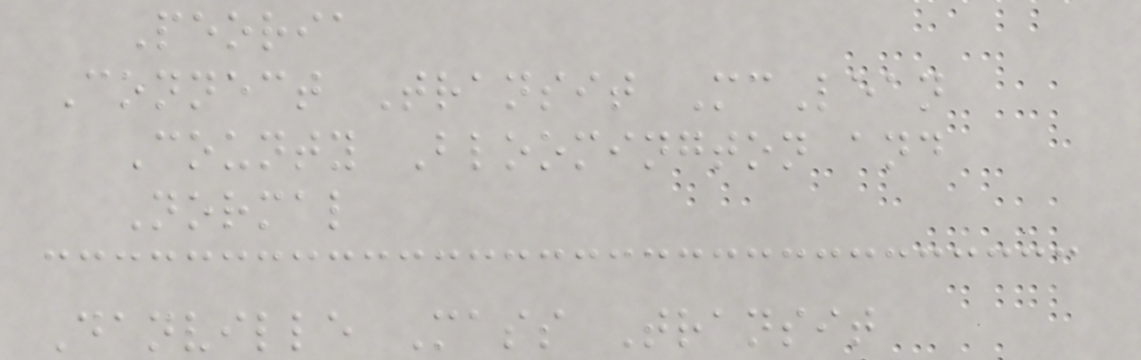Peoria
Connect Transit McLean
County Bloomington and
Normal
Danville Mass Transit
